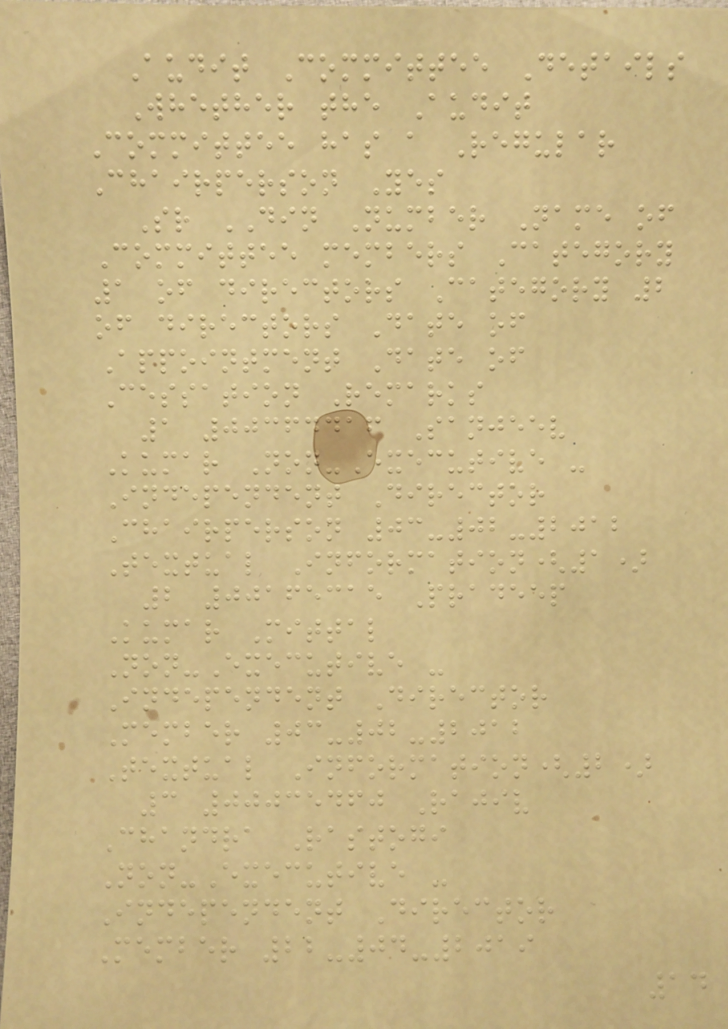Audit Committee Details
Whether the Audit
Committee has a Regular
Chairperson Yes
Sr DIN Number Name of
Committee members Category
1 of directors Category 2
of directors Date of
Appointment Date of
Cessation Remarks
1 00364416 Sanjeev
Kumar Non-Executive -
Independent Director
Chairperson 03-02-2012
Textual Information(1)
2 00165315 Pradeep
Kumar Mittal
Non-Executive -
Independent Director
Member 03-02-2012
Textual Information(2)
3 00035460 Rajiv
Chandra Rastogi
Non-Executive -
Independent Director
Member 22-04-2019
14
